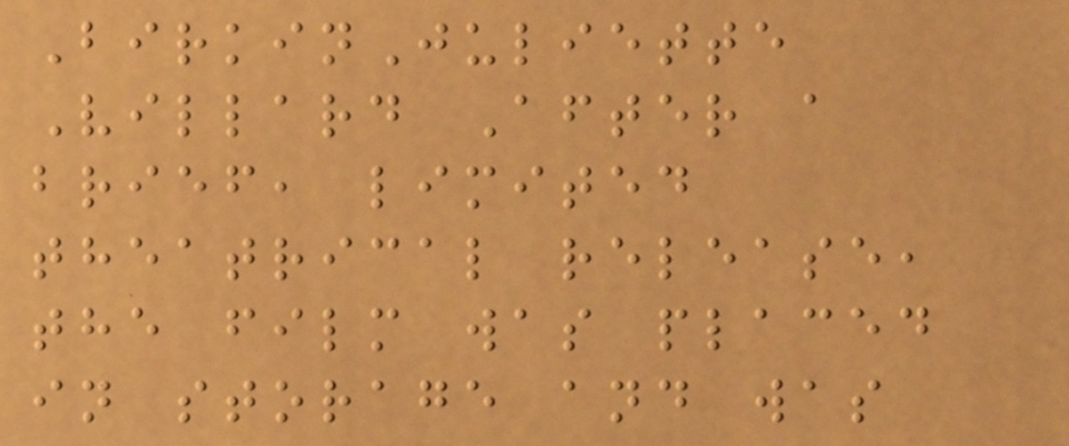BirkinJuliette
Villard After a
brief, limited
theatrical release,
the film was placed
in storage and was
